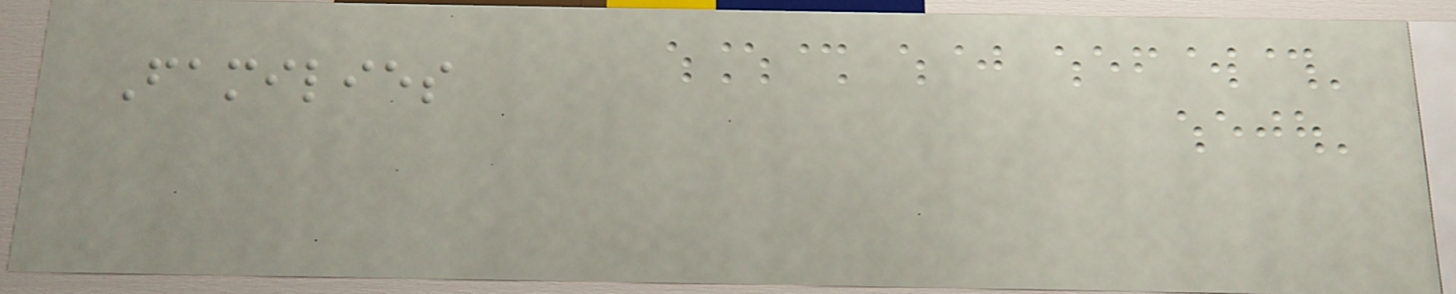Families
